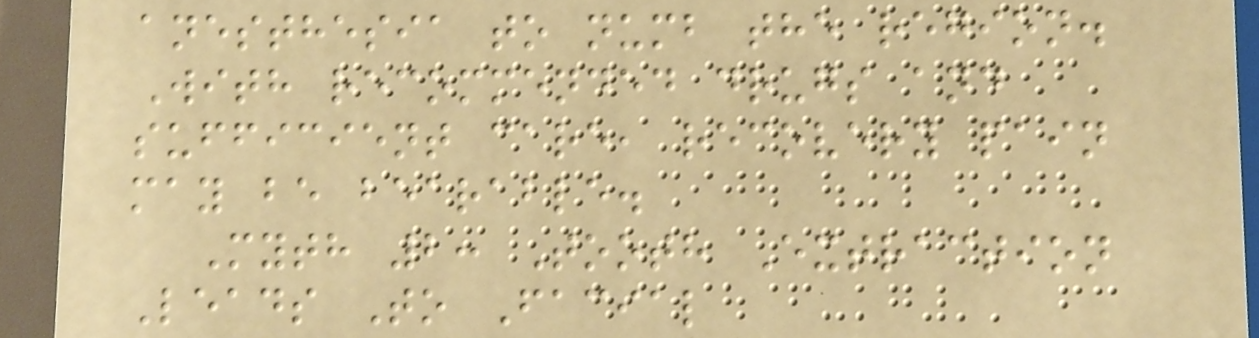anesthesia to numb the region.
With recommended drugs and
sufficient care, recovery pain
may be bearable.
Myth 2: Tooth Extraction
Leads To Facial
